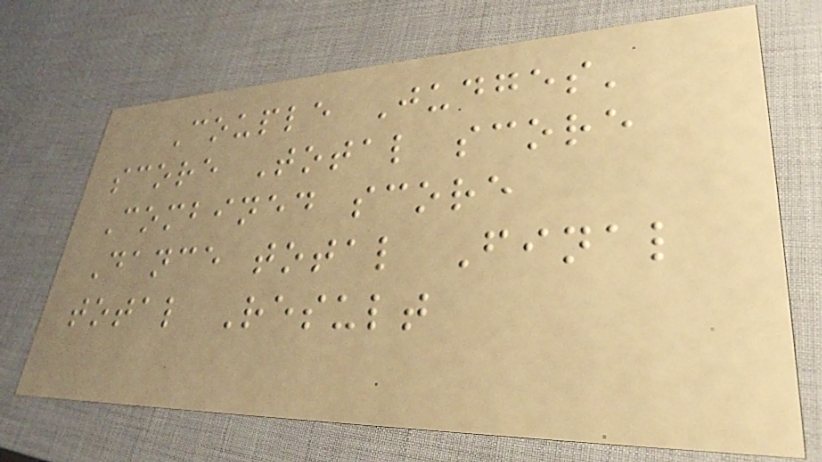Couple Judges'
score Total score
Combined score
Dance total Final
total Result
